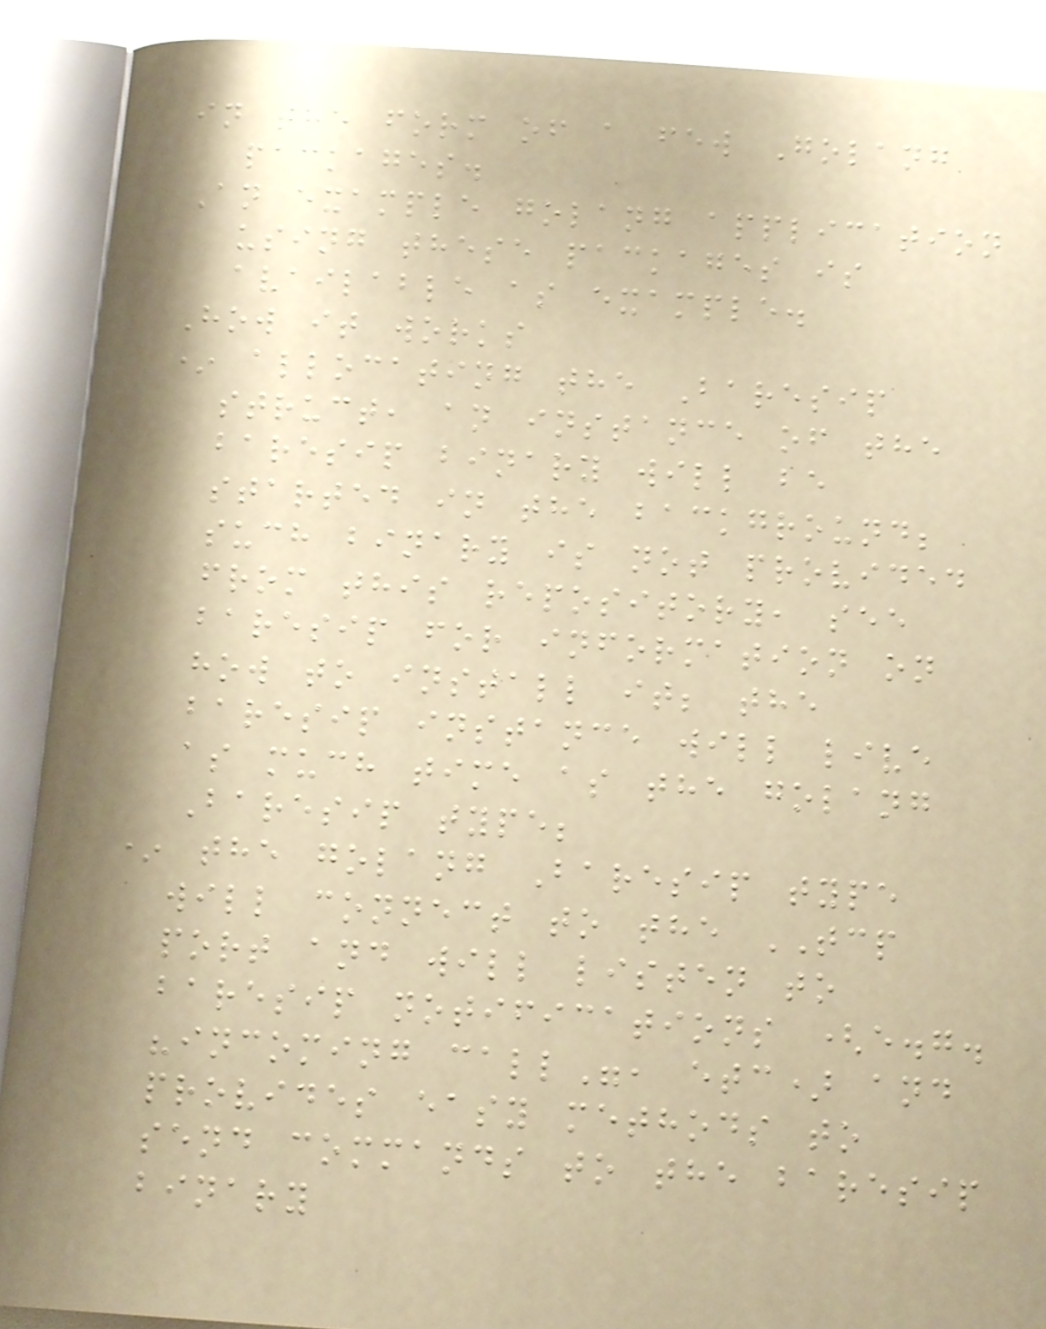in the form of a few Golang
packages.
An example golang application
using these packages is
available as example.
How it works
* allocating the Baresip
struct, an instance of the
baresip binary will be
started in the background;
such binary is not provided
from this repository, see
baresip for information on
how to install it; the
baresip instance will live
as much time as the golang
Baresip type;
* the golang Baresip type
will connect to the TCP
port and will listen to
baresip notifications (e.g.
"incoming call", etc) and
provides easy methods to
send commands to the baresip
binary
